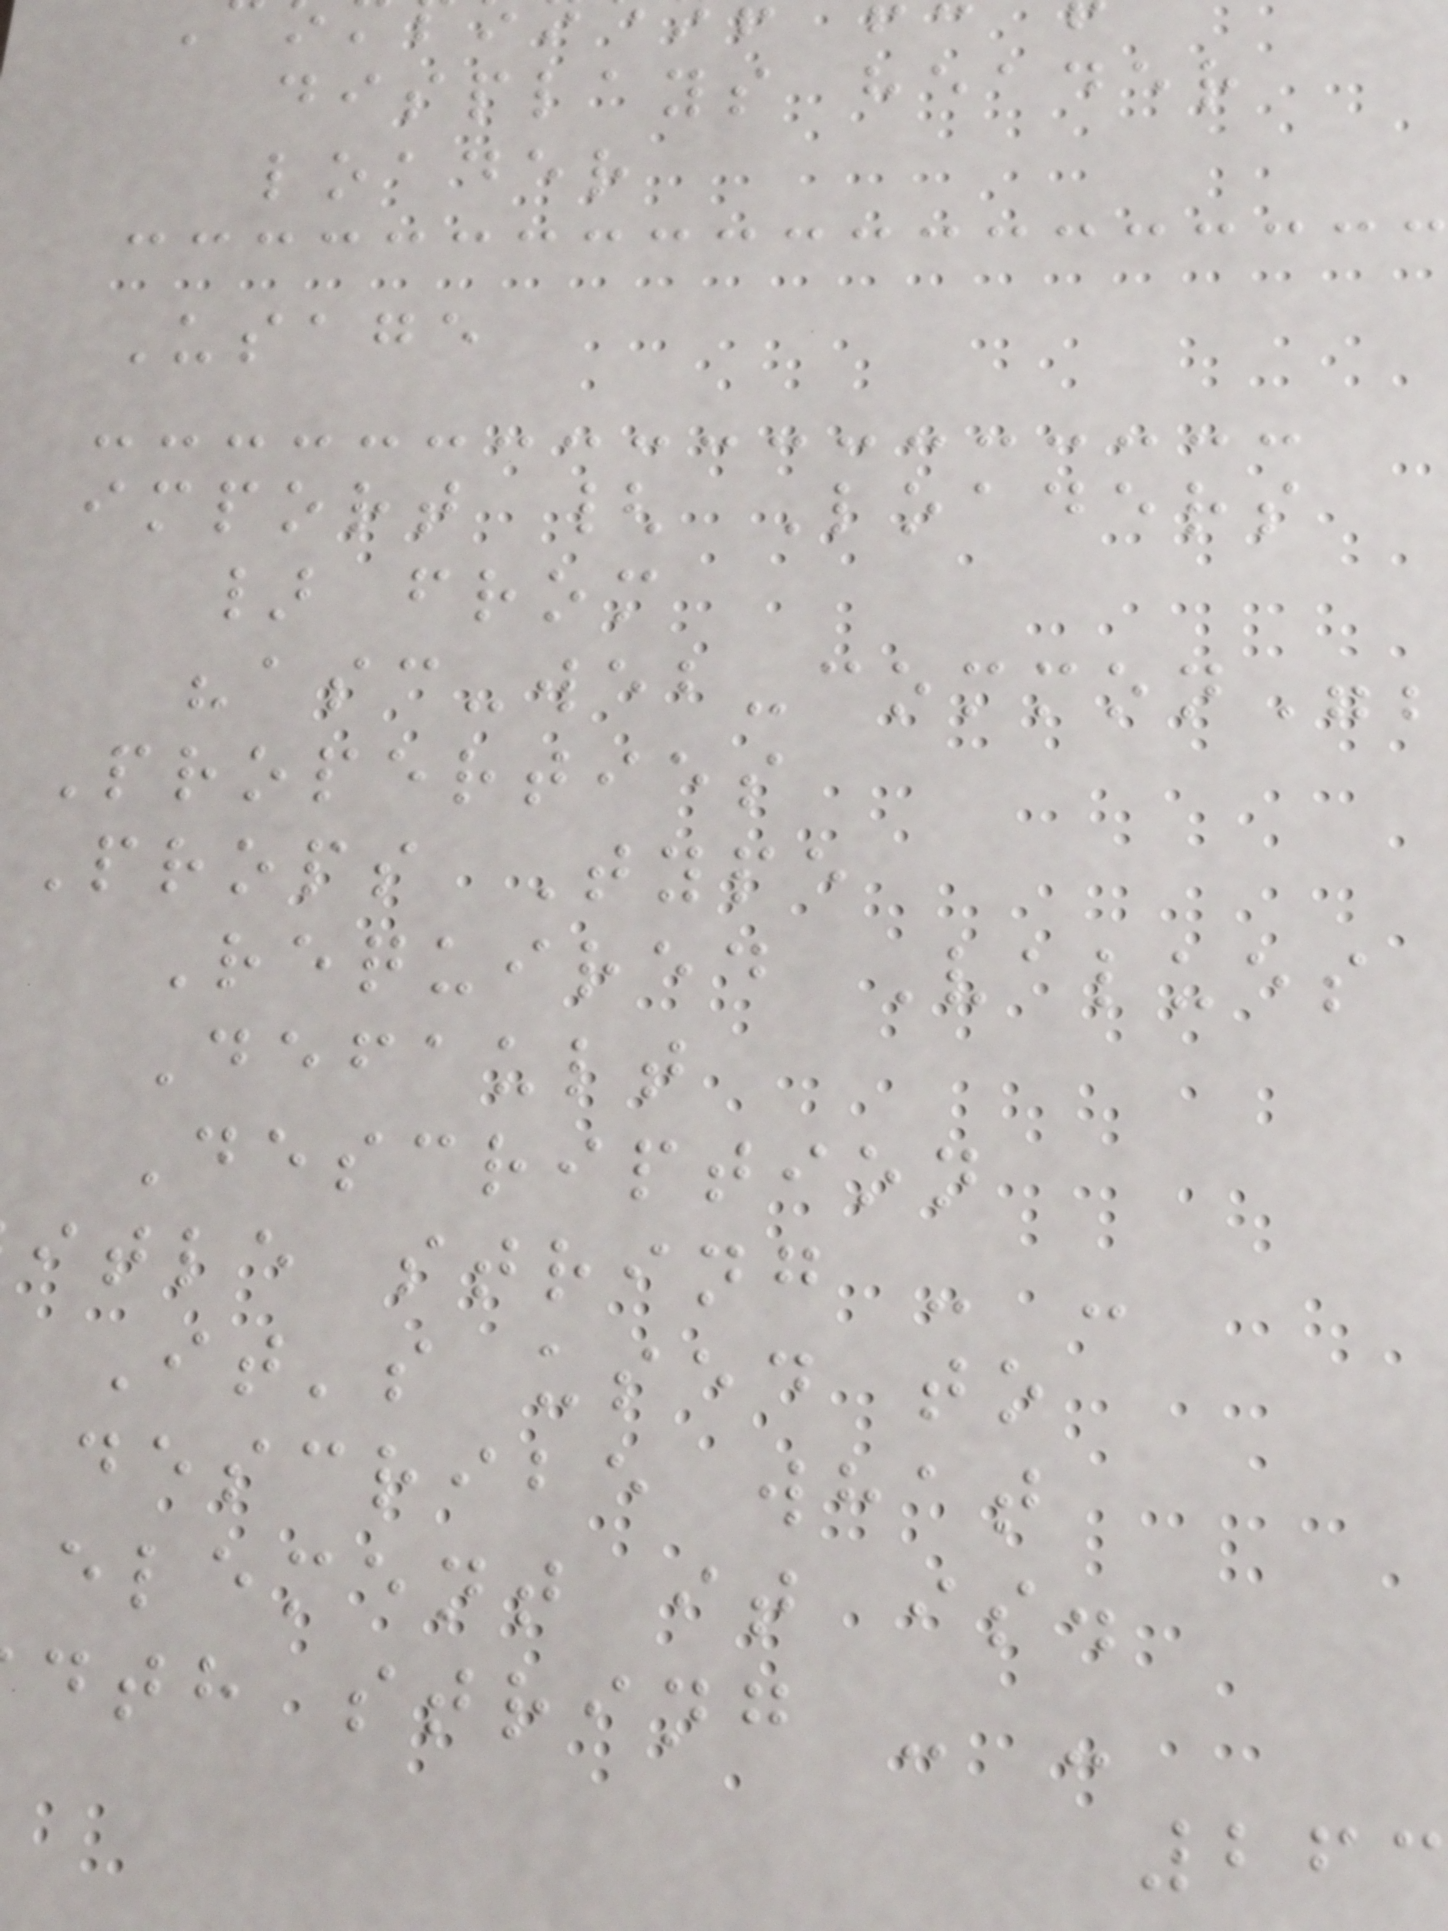displays header
loader
Usage
import { Loaders
} from
"asc-web-common";
Properties
Props Type
Required Values
Default
Description
itle string - -
It's used to
describe what
element it is.
dth string - -
263
